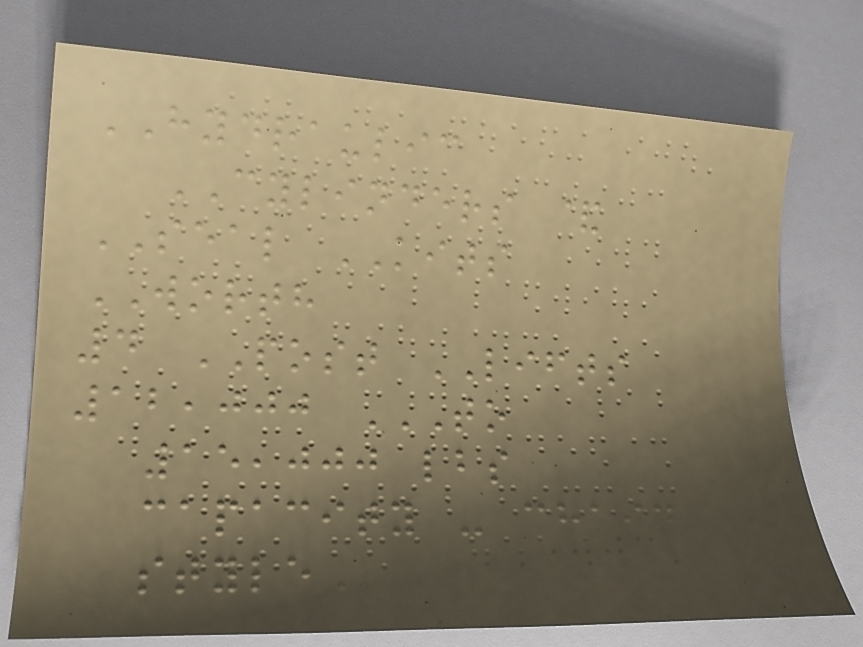HYDRAULIC
CYLINDERS &
SEAL KITS
WORTH
4 POST LIFTS
12,000 TO
15,000 LBS
CAPACITY - CHAIN
STYLE
